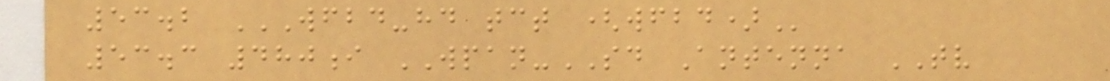53.2 WFBD-HD TCT (WFBD)
53.3 480i WPAN-SD Antenna TV
